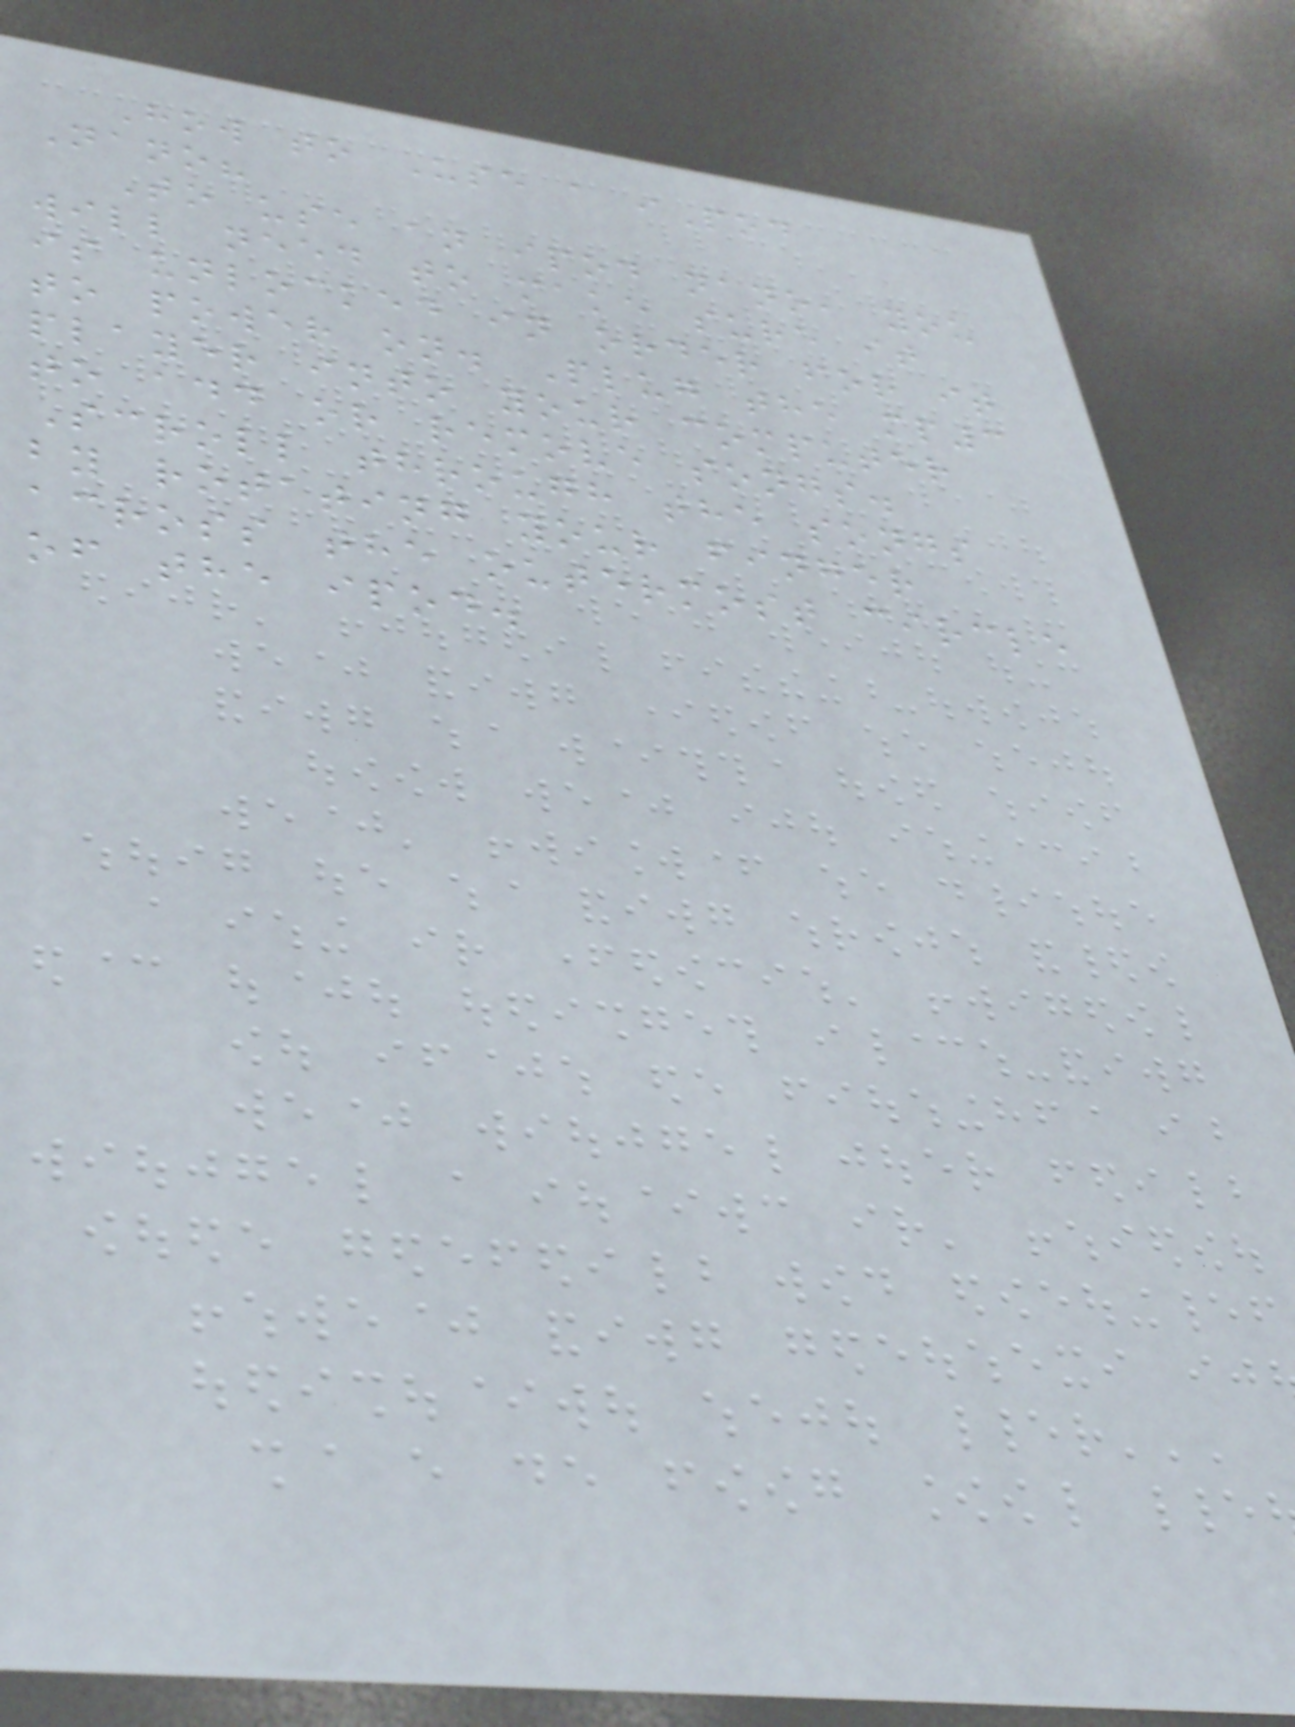How to Use a iPod
Nano?
To use an ipod nano, you
will need to make sure it
is unlocked in order for it
to power on. Plug the mp3
player into your computer
to add or remove songs.
Scroll through the songs
by rotating your finger
across the outermost circle
of the ipod.
